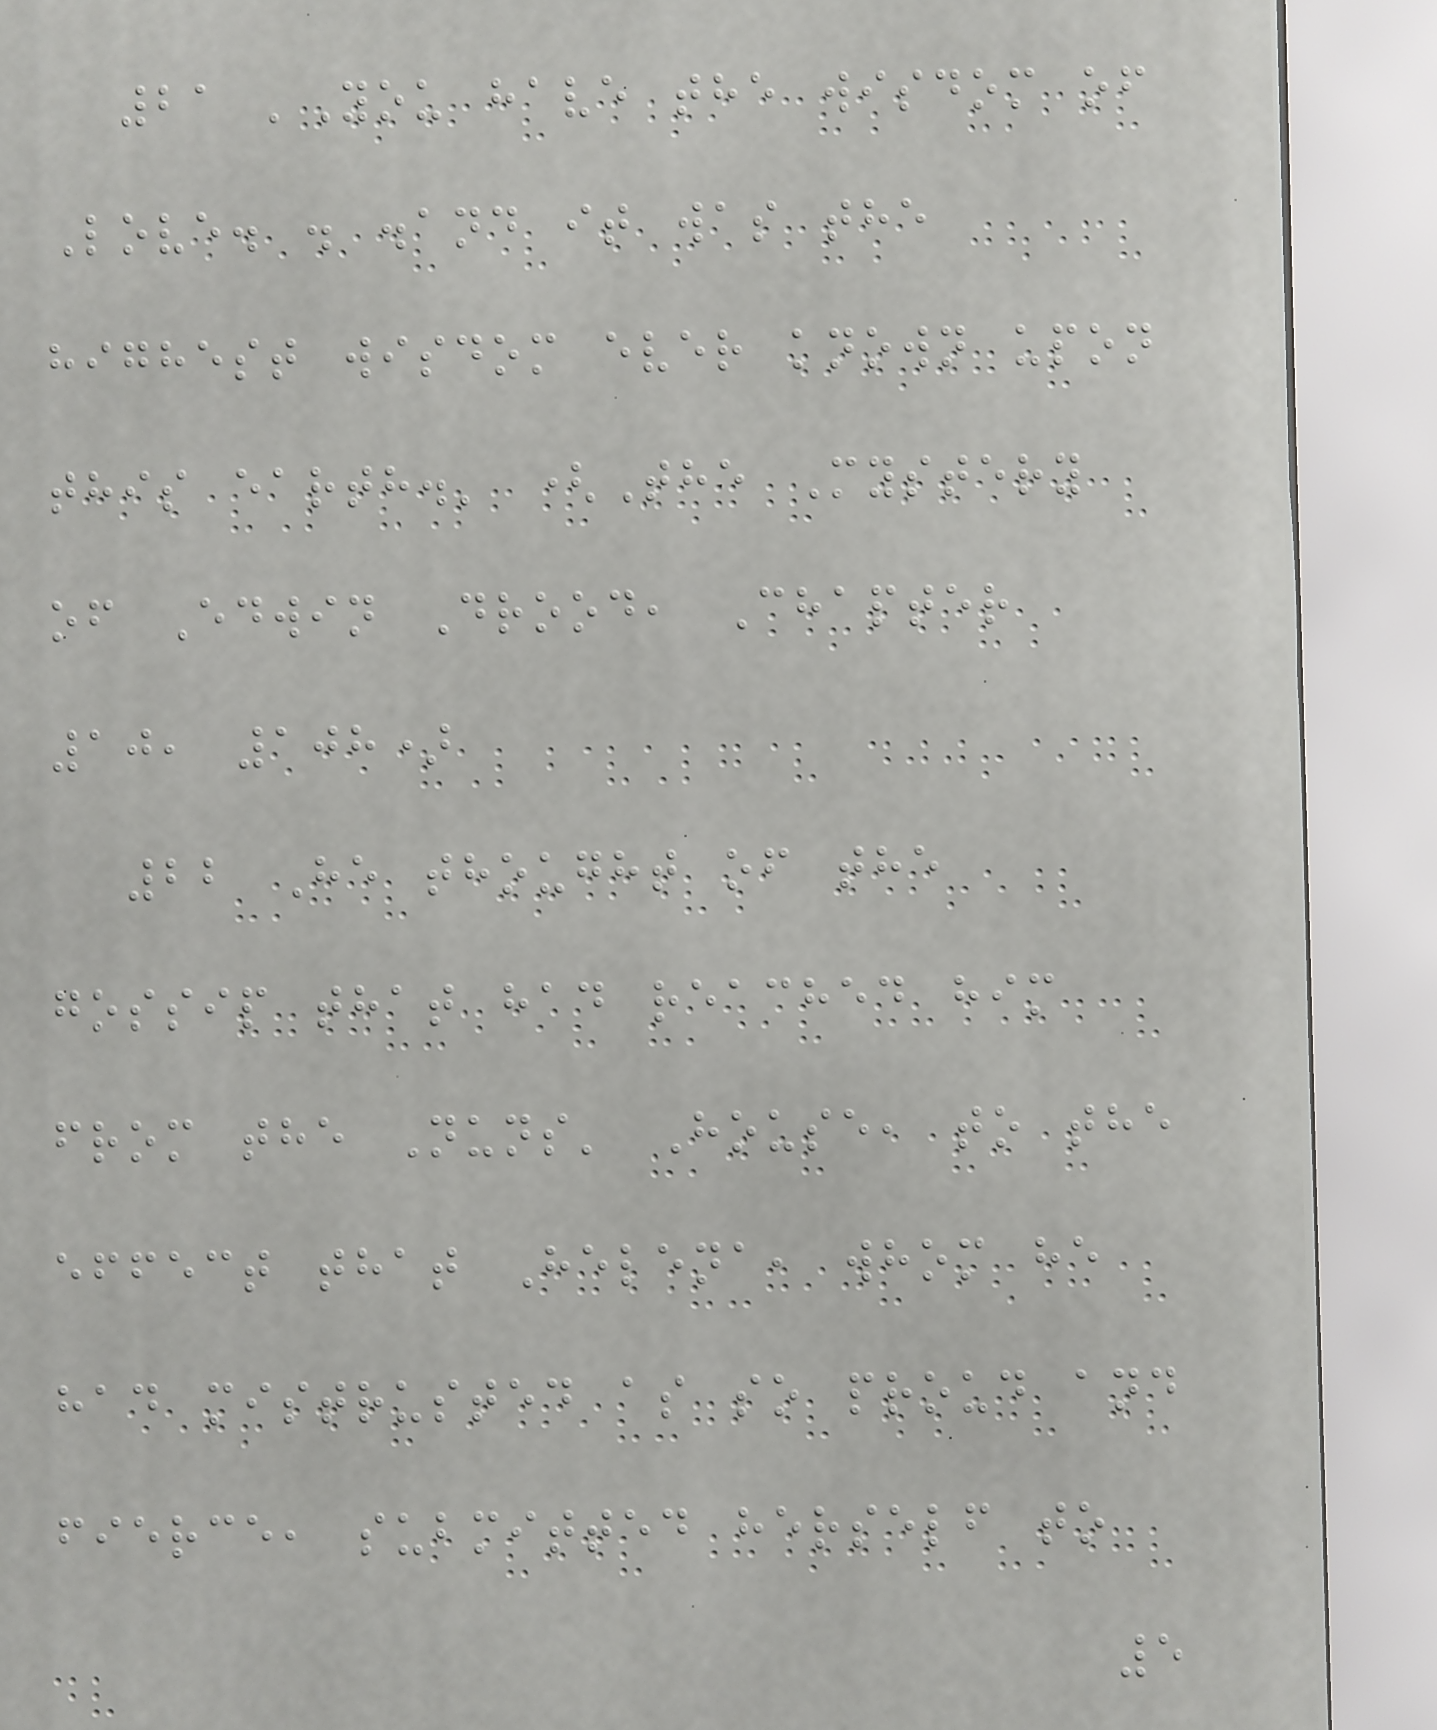21 'You have the wisdom of
Love. . .and it was the
highest wisdom ever known upon
this earth.' (The Mystery
of Edwin Drood, Chapter
10, 108)
22 He thought of the
gossip that had reached him
from the Nuns' House, to the
effect that Helena, whom he
had mistrusted as so proud and
fierce, submitted herself to
5
